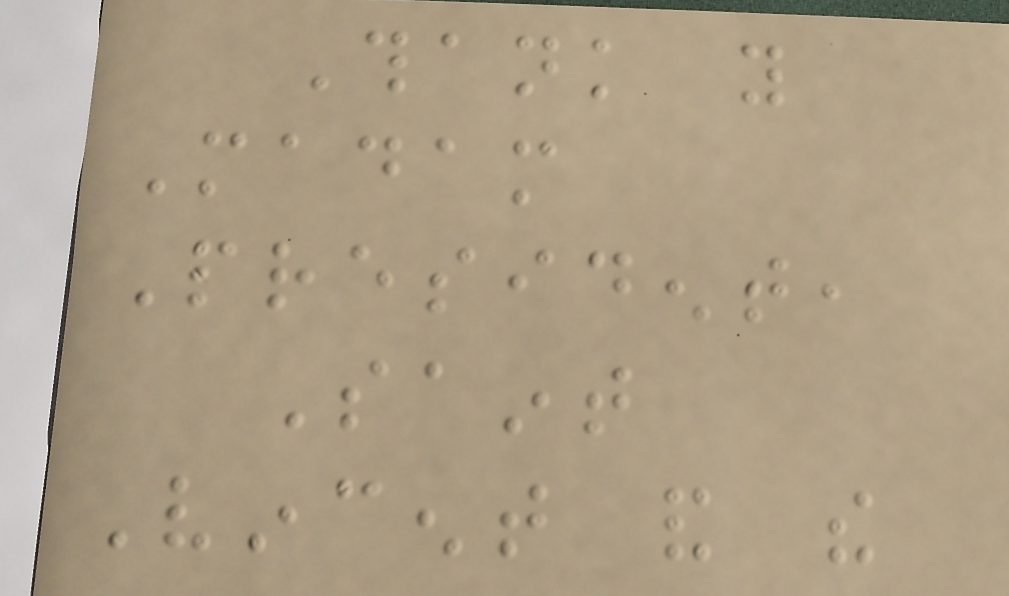Thank you
Madam
President,
Saint
Vincent and the
